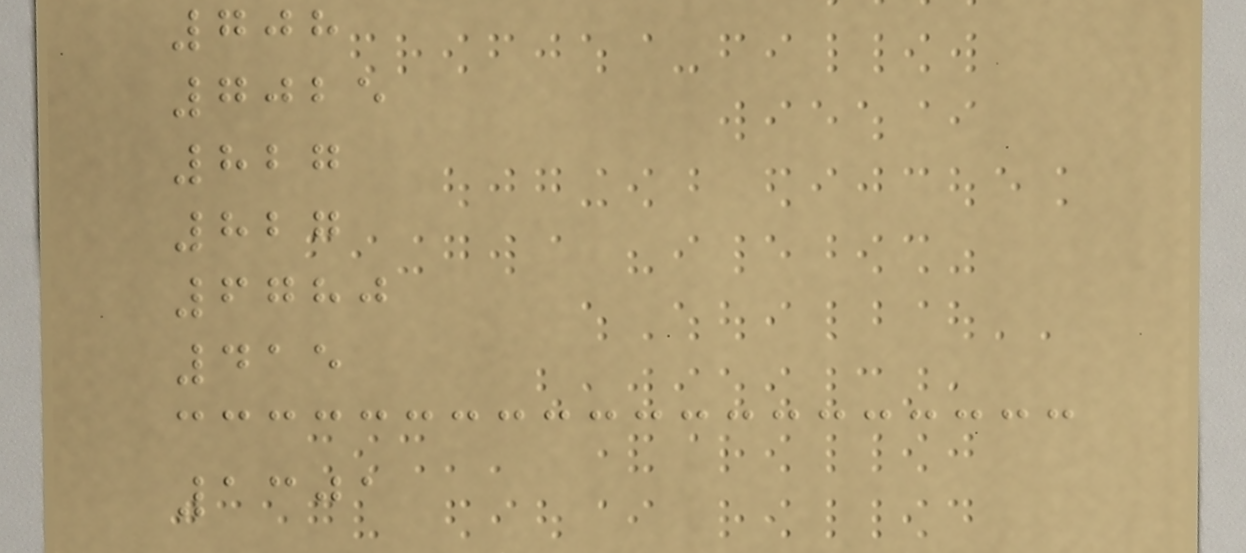708
7025
827
827
6780
415
1301
